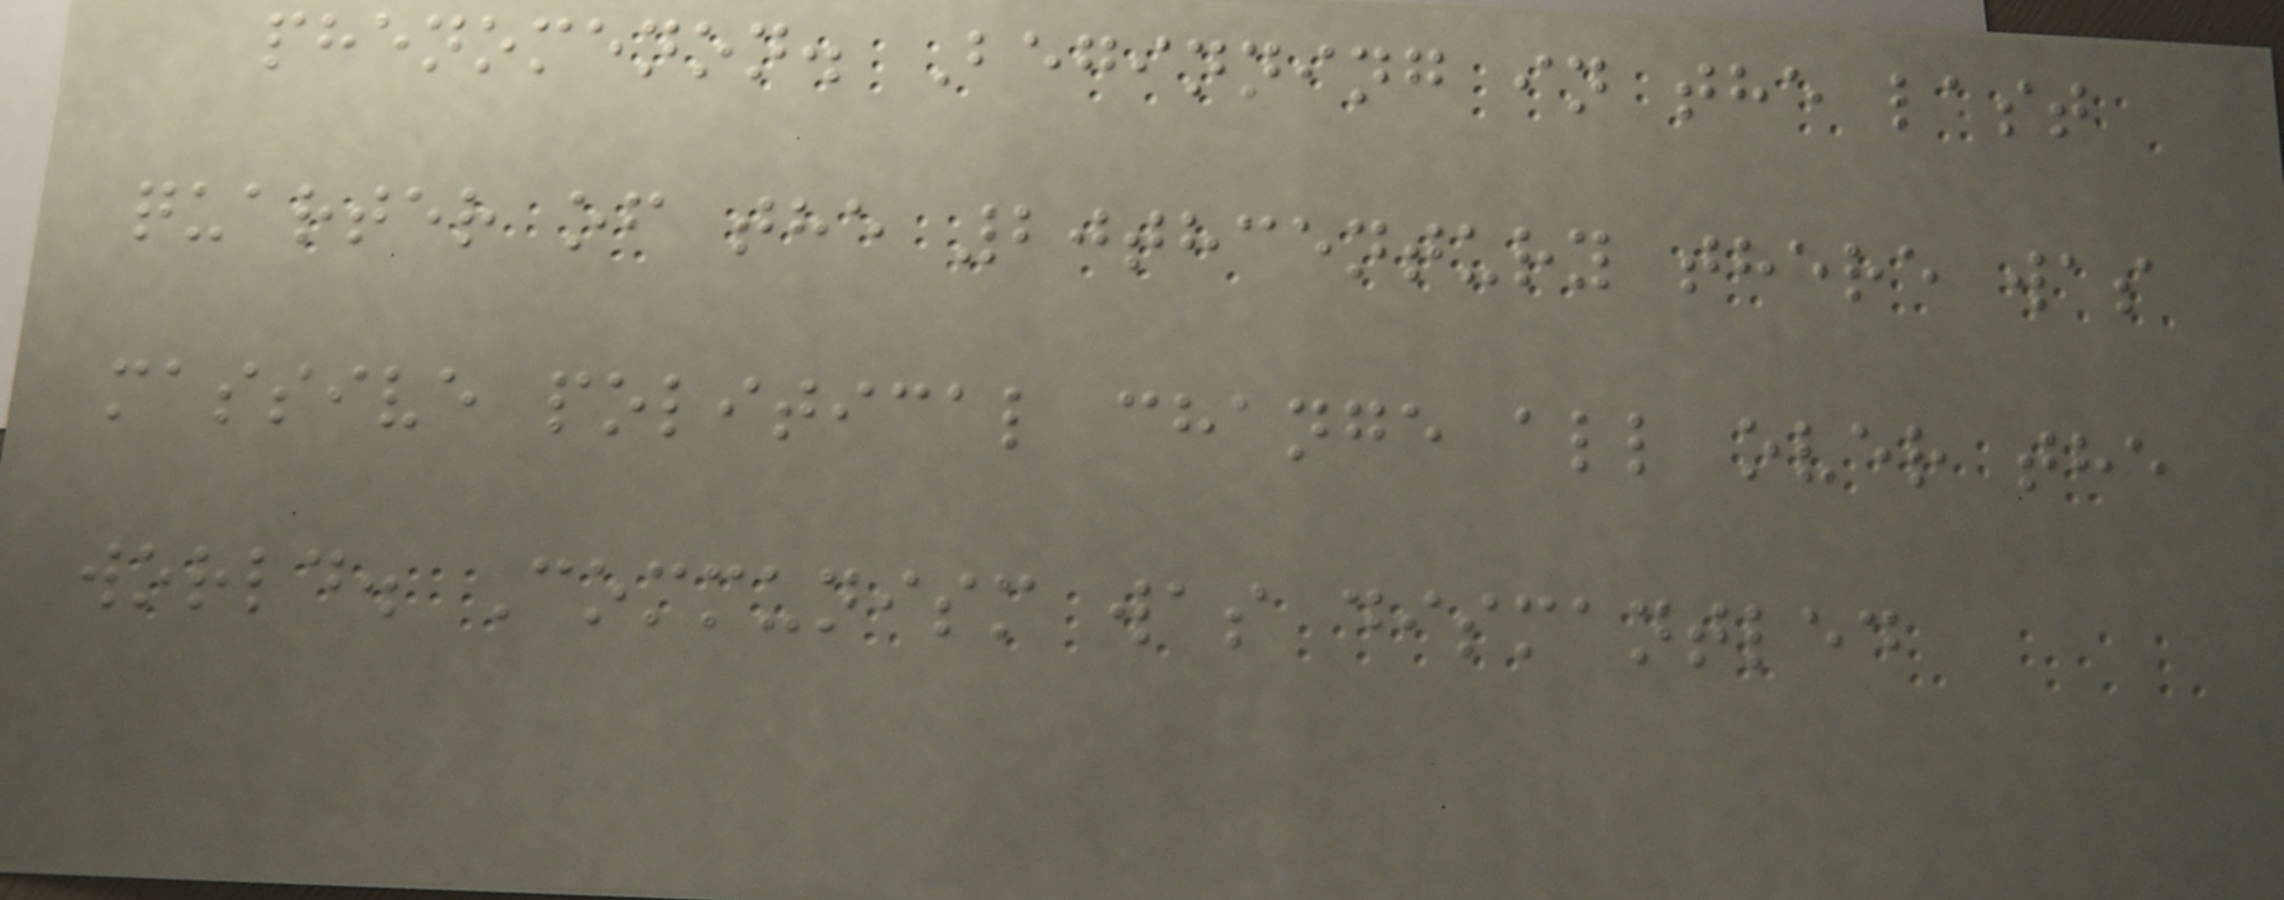phenomenon. Beginning in the last
quarter of the 20thcentury there was
massive political change all over the
world. Communism was dismantled
